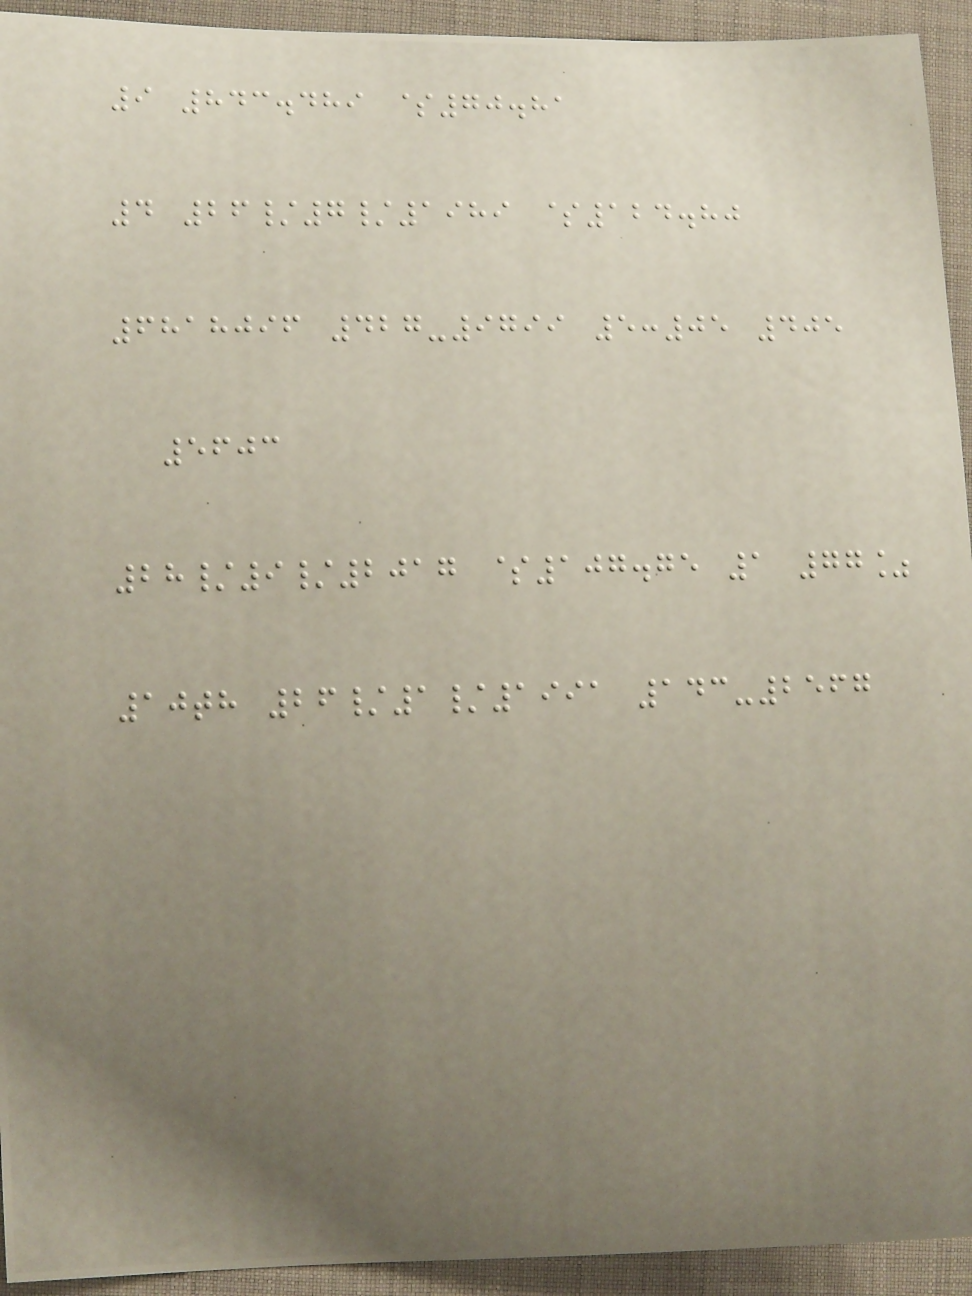9 843.489 $70.81
4 26/7/1989 $124.80
6818096 427-9799 5:05 405
5603
28/9/2017 $107.75 1 77%
10th 26/1/1991 143-2567
